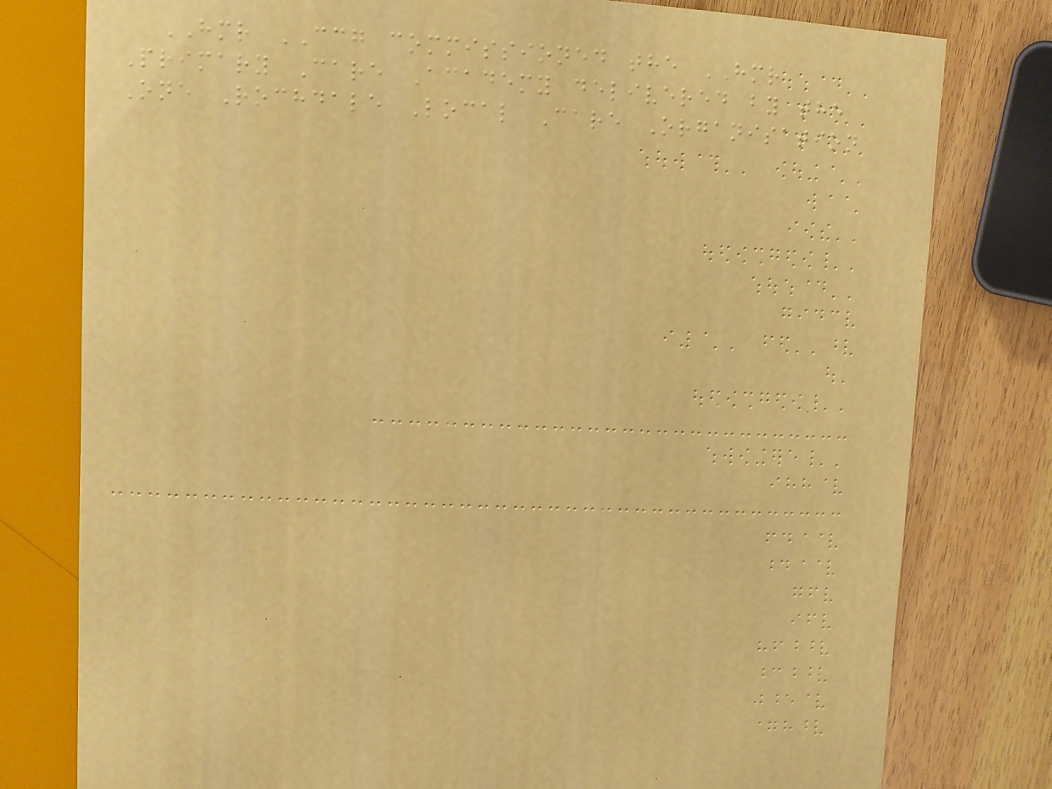HMR CCG commissioned the HMR
Primary Care Academy delivered by the
One Rochdale Local Care Organisation
